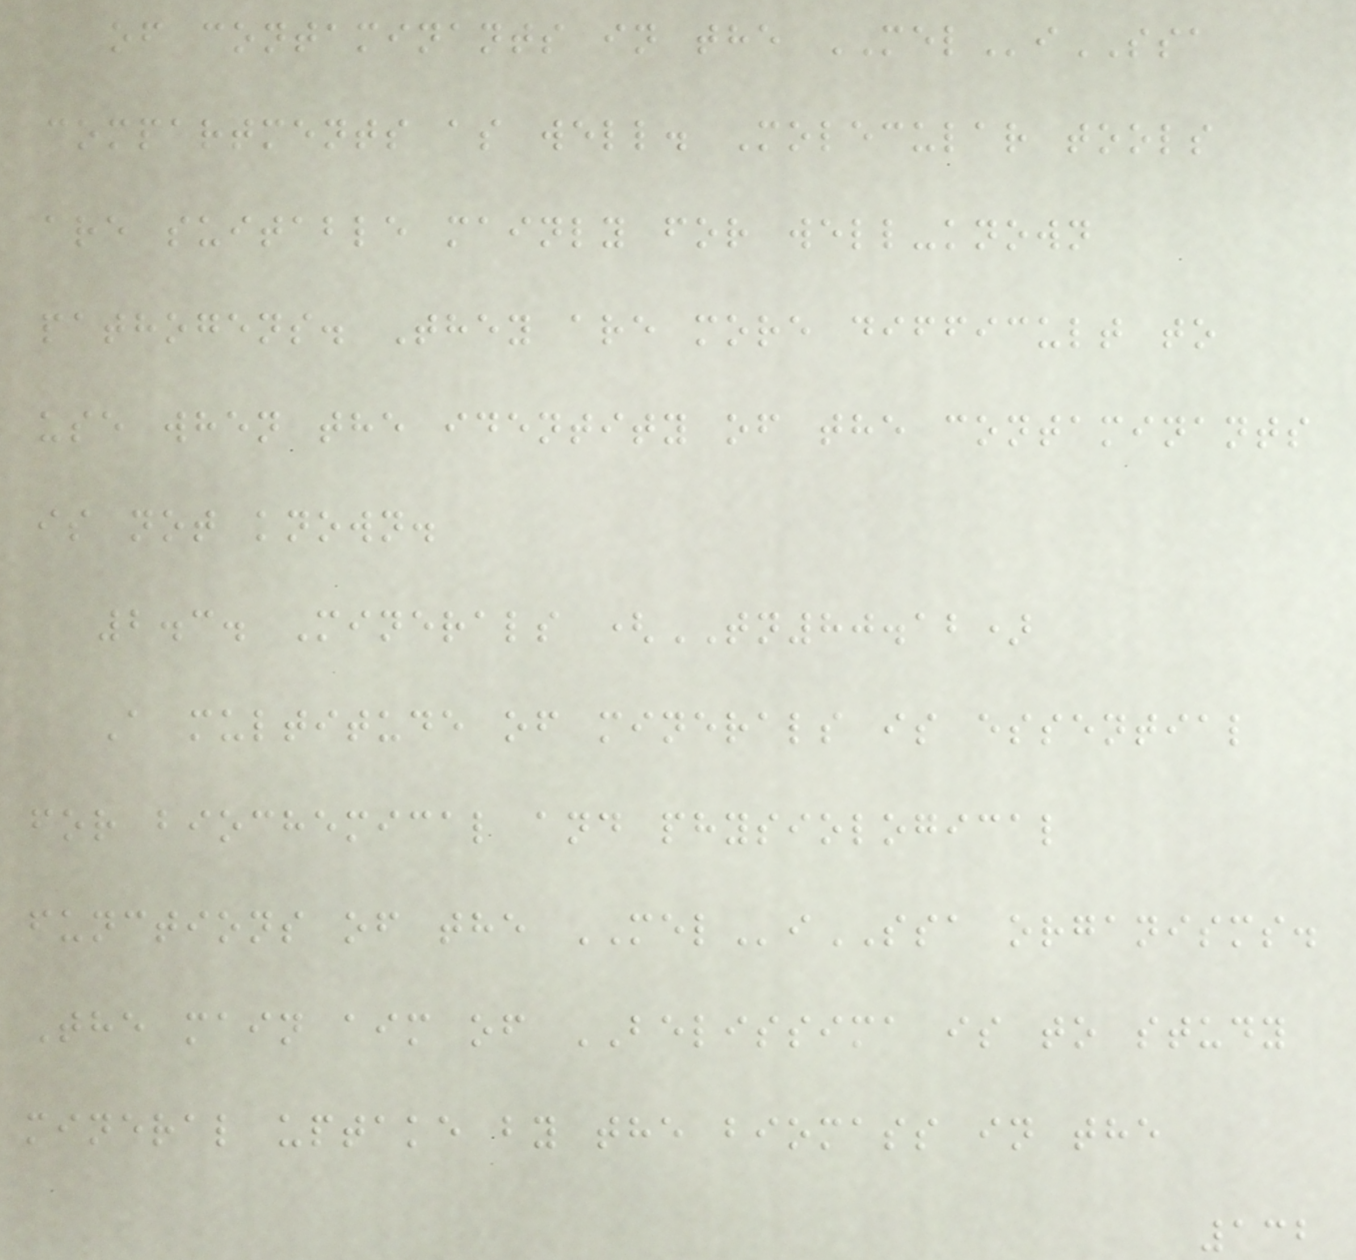of contaminants in the MELiSSA
compartments as well. Molecular tools
are suitable mainly for well-known
pathogens. They are more difficult to
use when the identity of the contaminants
is not known.
2.3. Minerals (TN80.12)
A multitude of minerals is essential
for biochemical and physiological
functions of the MELiSSA organisms.
The main aim of BELISSIMA is to study
mineral uptake by the biomass in the
132
